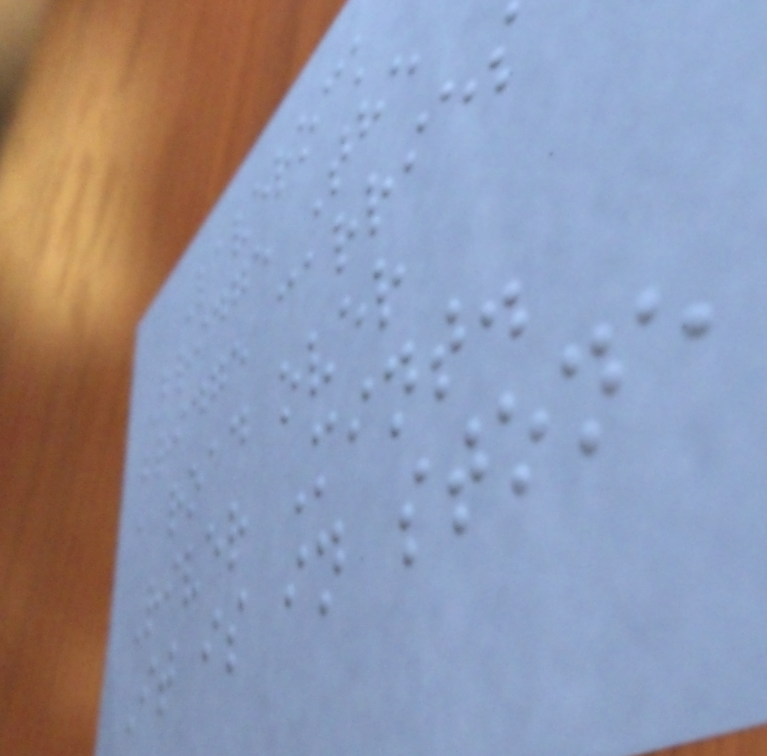Laverock
Bridge The
bridge carries
a road over
River Mint.
It is in stone
